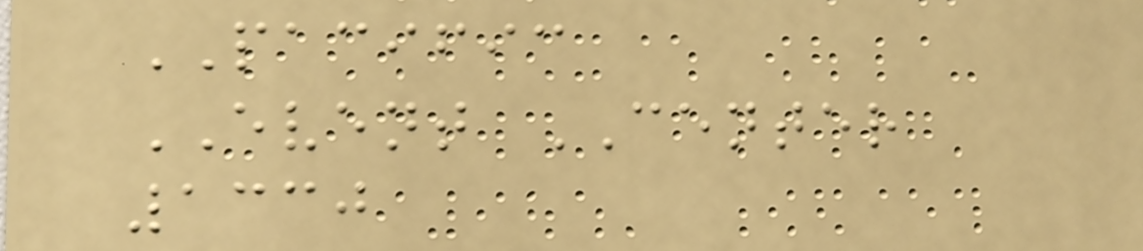PACIFIC
EVENT CENTER
1330
